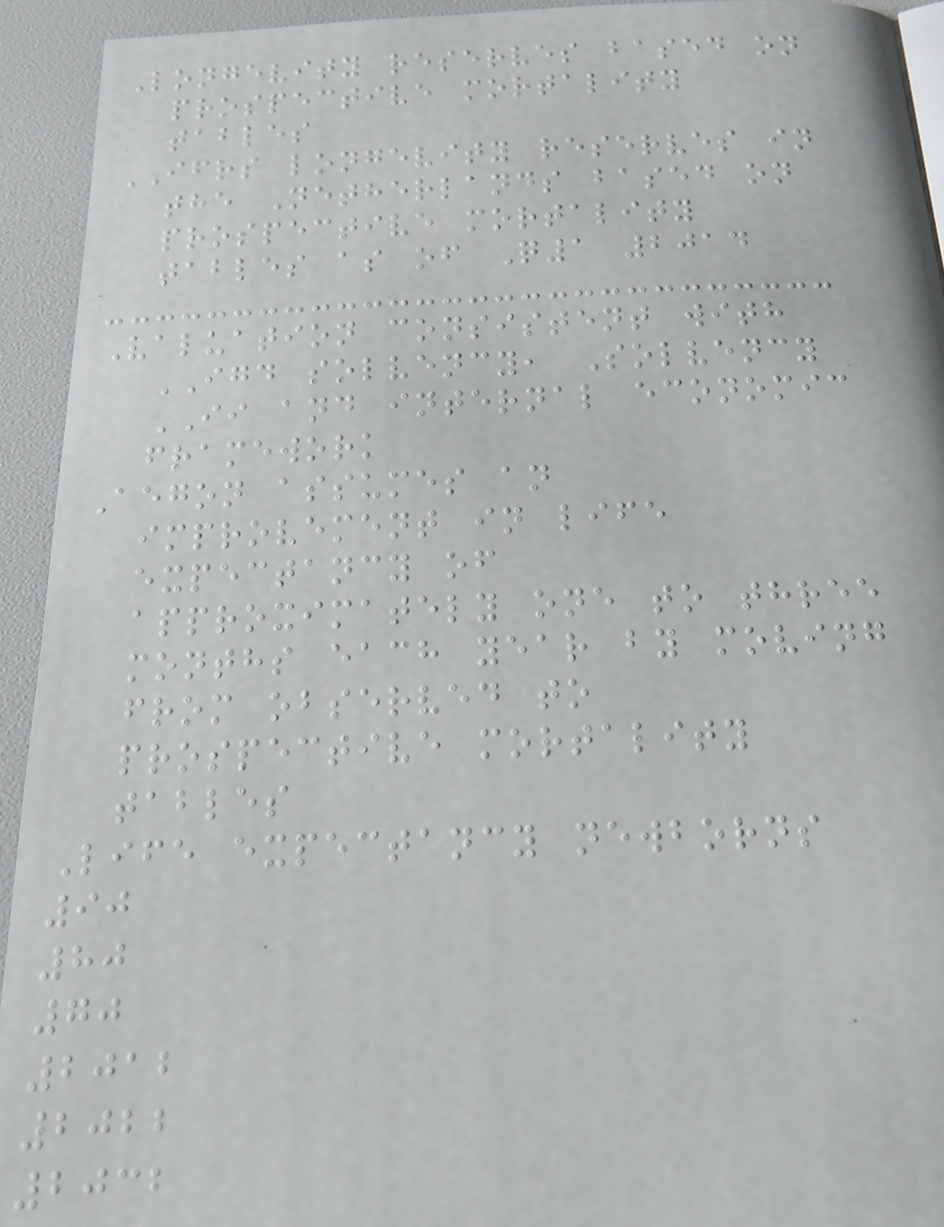Longevity reserves based on
prospective mortality
tables
IFRS longevity reserves in
the Netherlands based on
prospective mortality
tables as of Q1 2014
Valuation consistent with
IGD solvency, Solvency
II and internal economic
framework
Aegon assumes an
improvement in life
expectancy of
approximately one to three
months each year by moving
from observed to
prospective mortality
tables
Life expectancy newborns
90
80
70
2012
2022
2032
